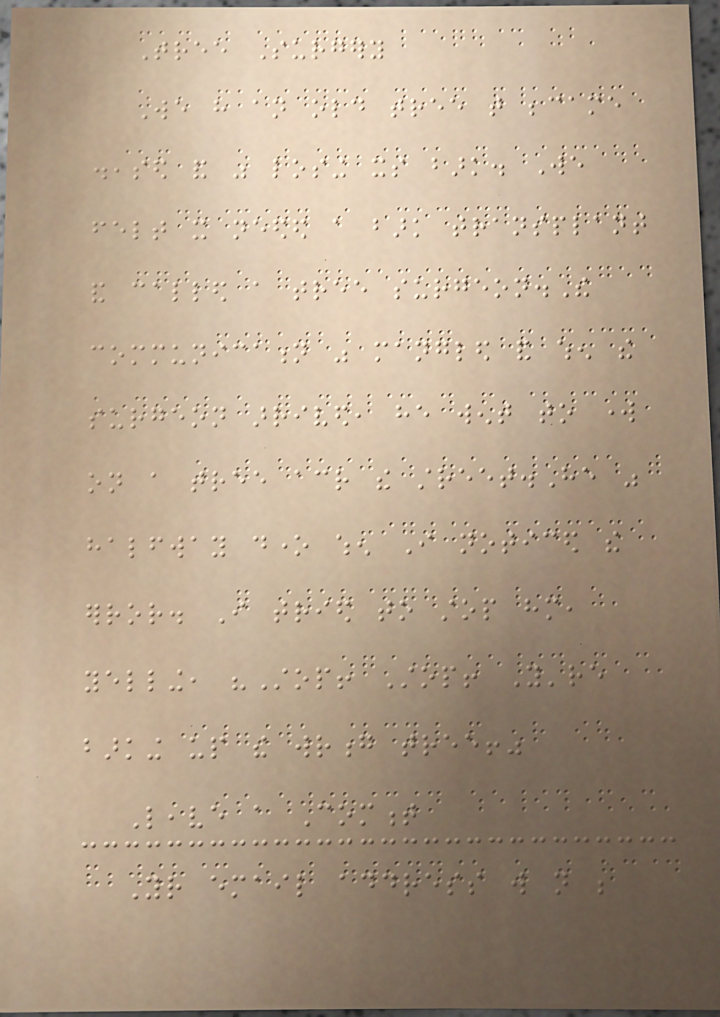Tree Surgery
We have an old tree that became
diseased and was losing its bark. We
felt it needed a bark transplant
and called a tree surgeon.The
communication was mangled and when the
surgeon arrived, he went to work
on a tree across the street.He was
halfway done when I noticed the
error. I tried to stop him,
yelling, "Stop! Stop! You're
barking up the wrong tree!"
Leave a Comment
Your email address will not be
